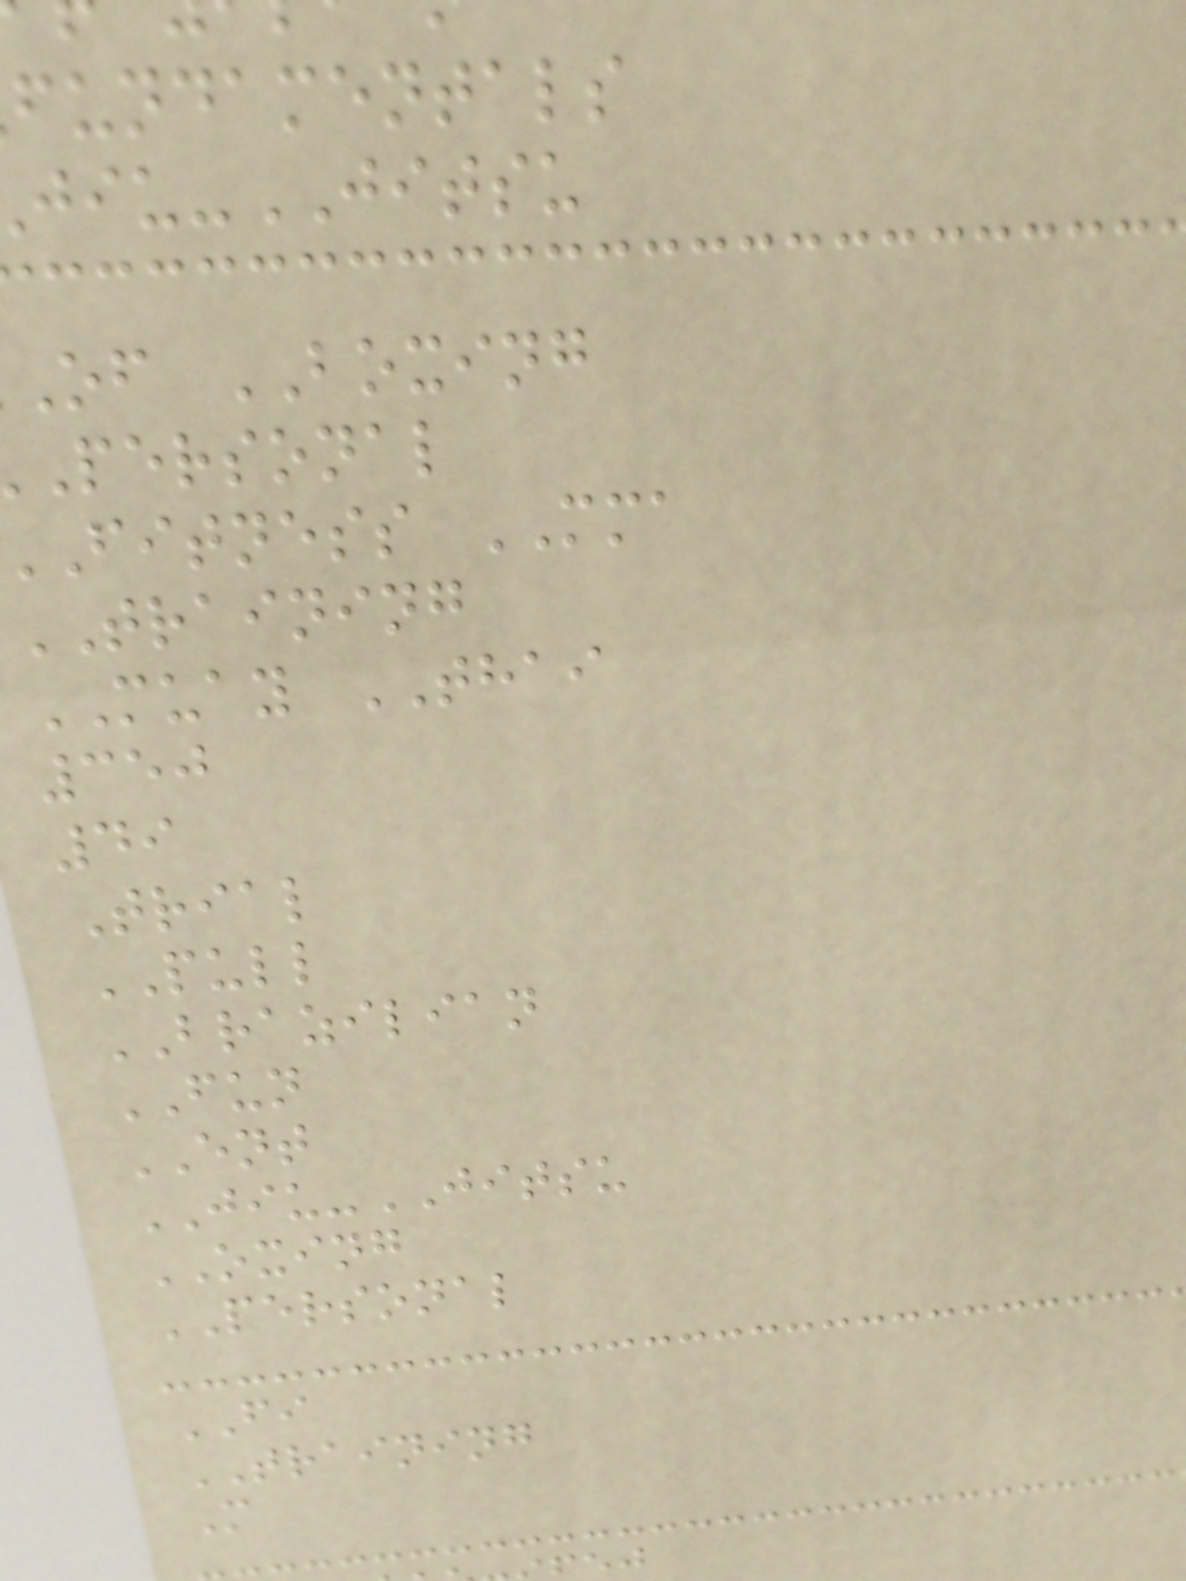fundamentals
-JITSU
of BOXING
personal
fitness MMA
TRAINING
MUAY THAI
350
49
Trial
PULL
BRAZILIAN
FUN
ENT
JIU-JITSU
OXING
PERSONAL
FI
TRAINING
M
